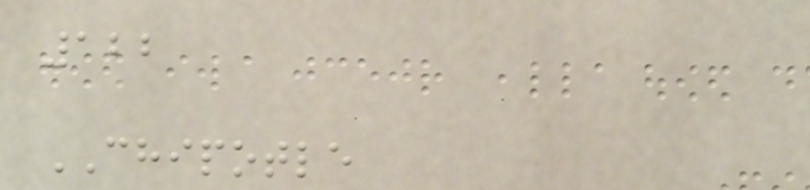122
CHIPOTLE
